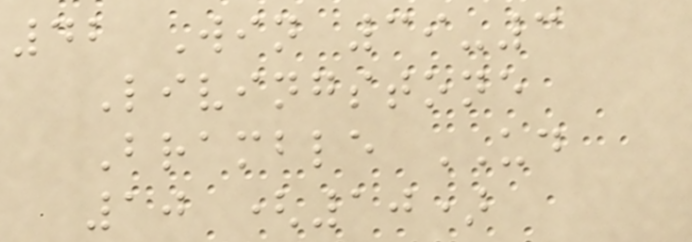42 Win 39-3
Livingstone
Bramble UD
10 (10)
